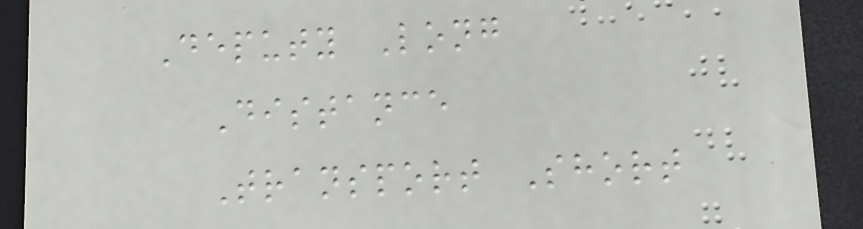Deputy Long
Distance
Transport Short
